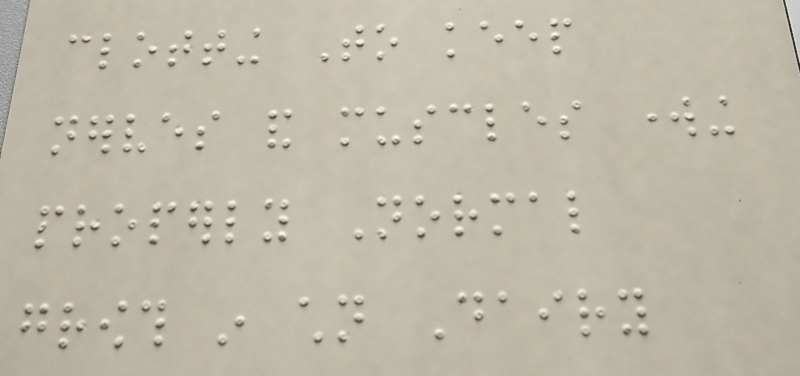clotting To keep
nerves and muscles working
properly Normal
growth in children Dairy
